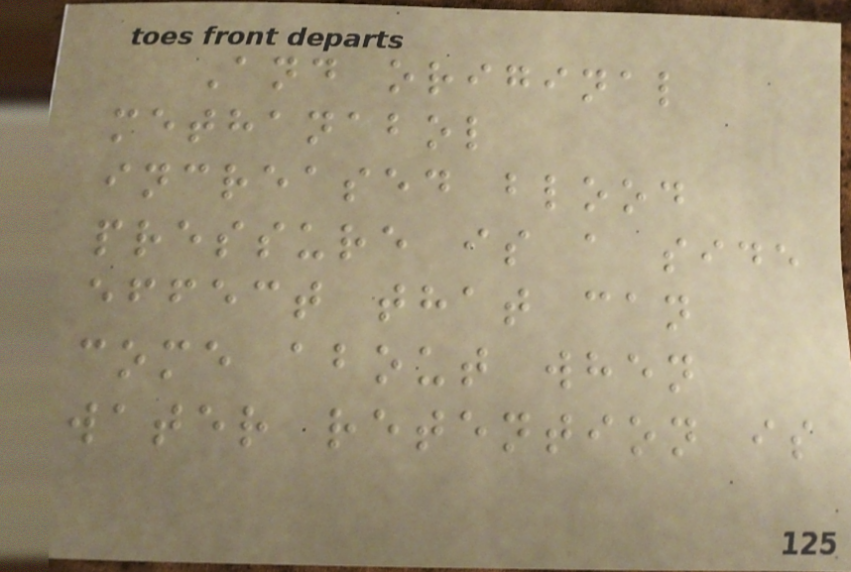And original
methanabol
increased blood
pressure is a side
effect that can
come about when
water retention is
